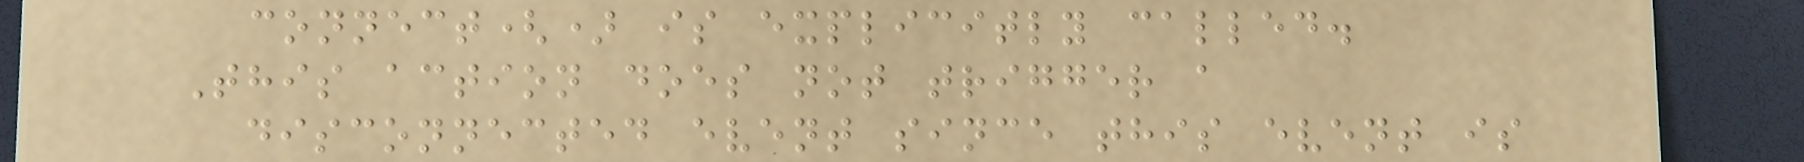connect() is explicitly called.
This action does not trigger a
disconnected event since this event is
